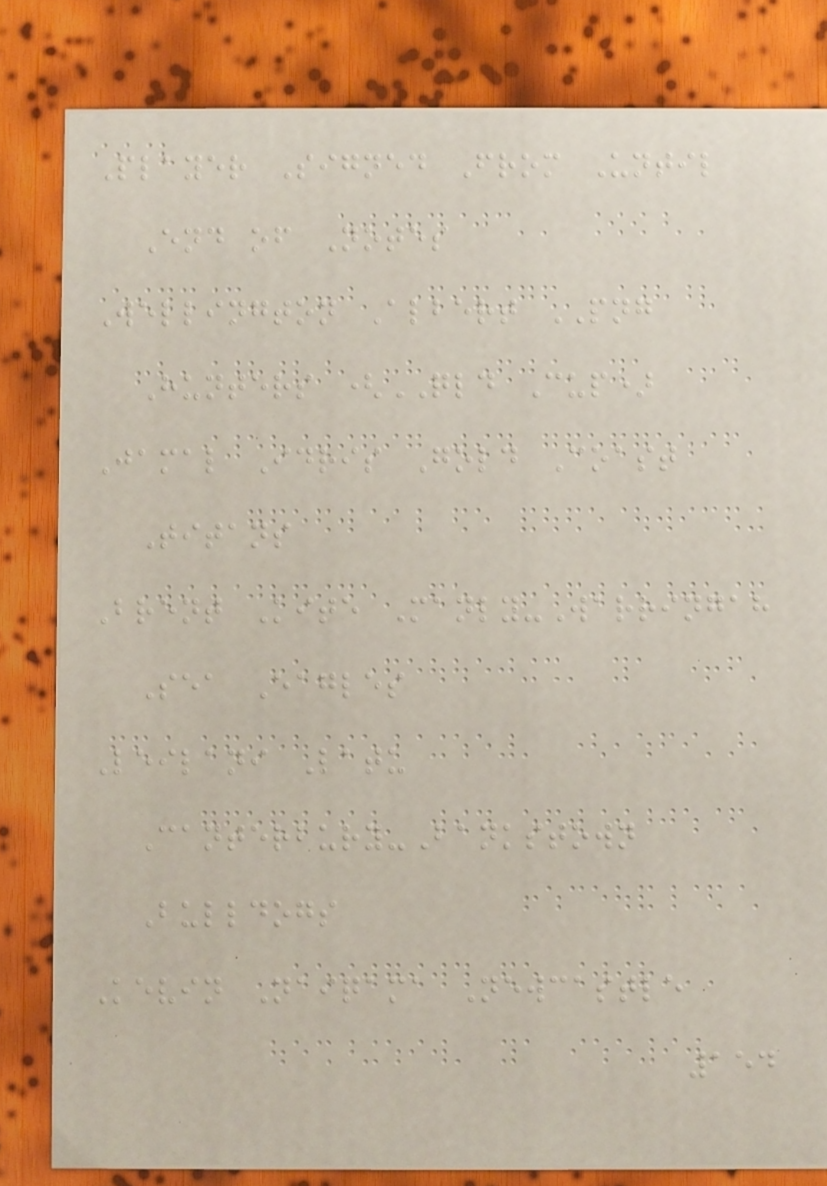Player Signed From Until
End of Notes
Wellington Albert PNG
Hunters (QLD Cup)
Jamal Idris Gold Coast
Titans
Brent Kite Manly-Warringah
Sea Eagles
Leilani Latu
Canterbury-Bankstown
Bulldogs
Kevin Naiqama Newcastle
154
